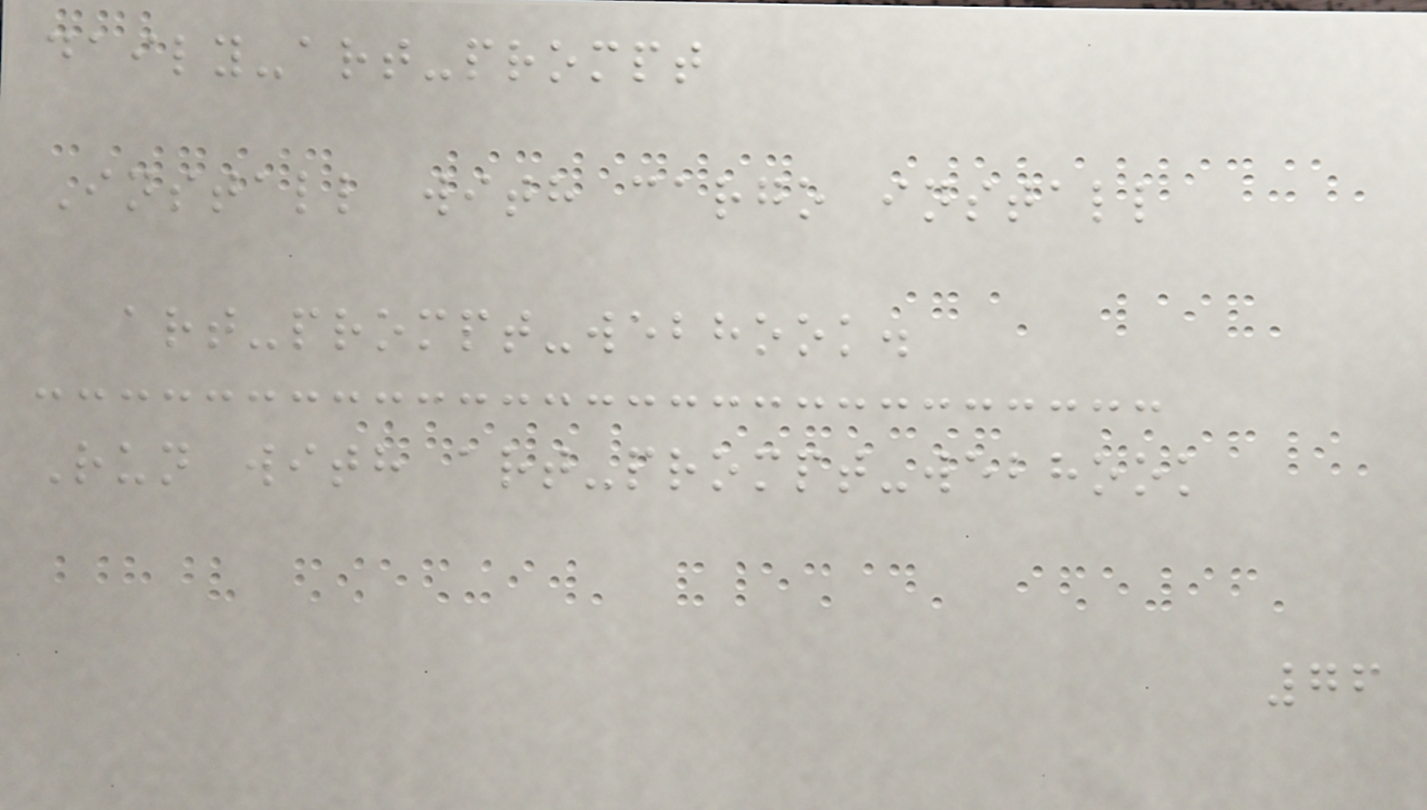daily-art-prompt
Install with cargo install
art-prompt-webhook.
Run with art-prompt-webhook
76
